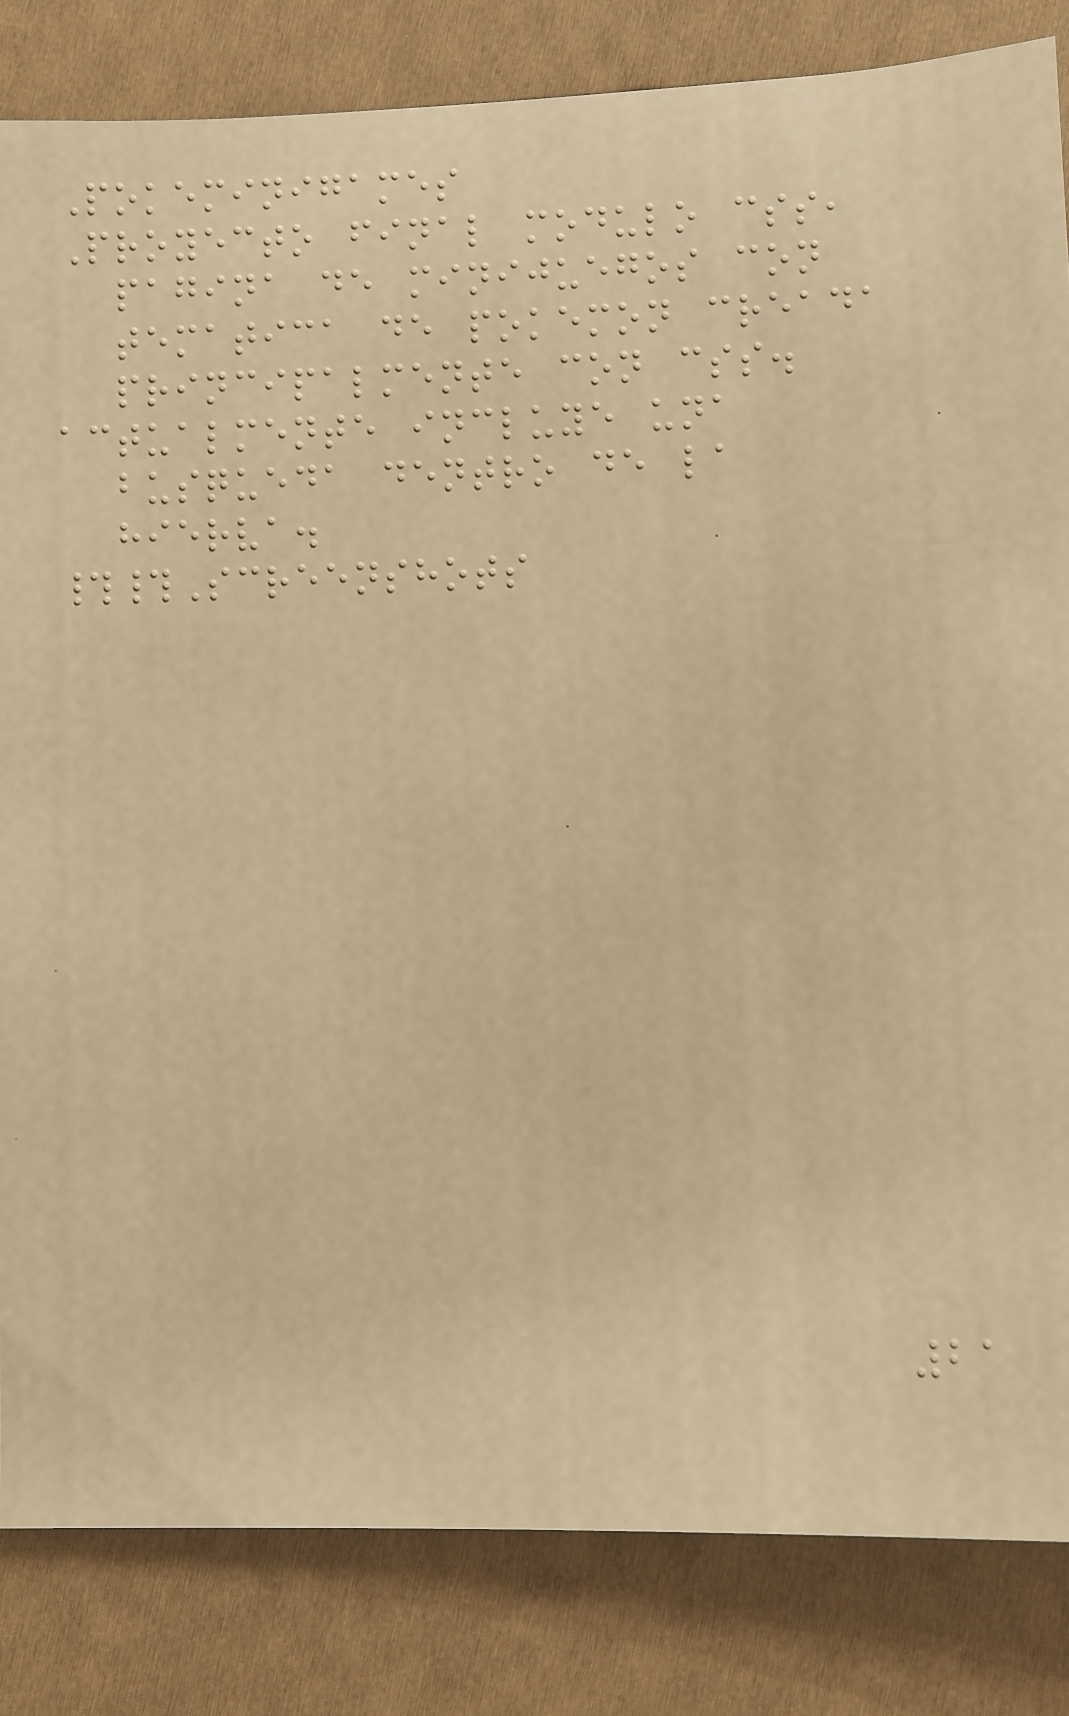Pokeminigames
Proyecto final modulo css,
pagina de minijuegos con
tematica de pokemon creada
principalmente con css.
actualmente incluye una
busqueda dentro de la
hierva.
##Screenshots
21
